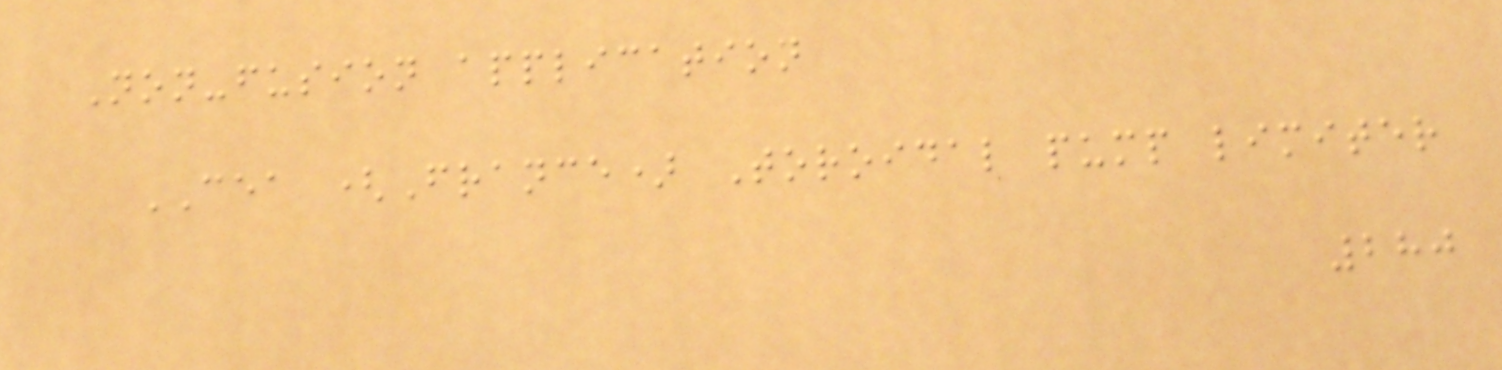Non-fusion application
CEA (France) Toroidal pump limiter
280
